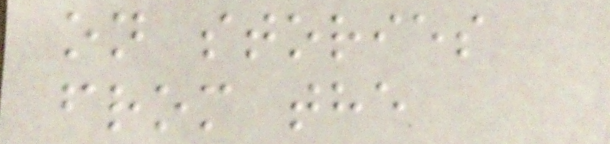on stories
from the
